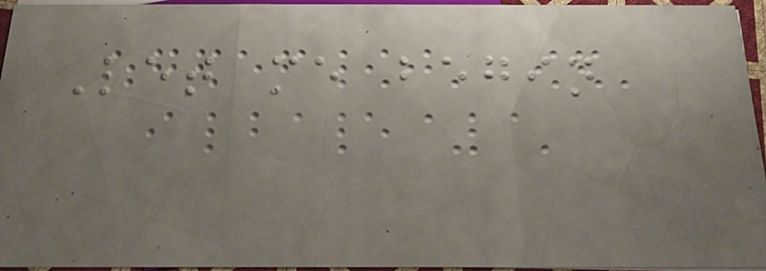Let me begin
